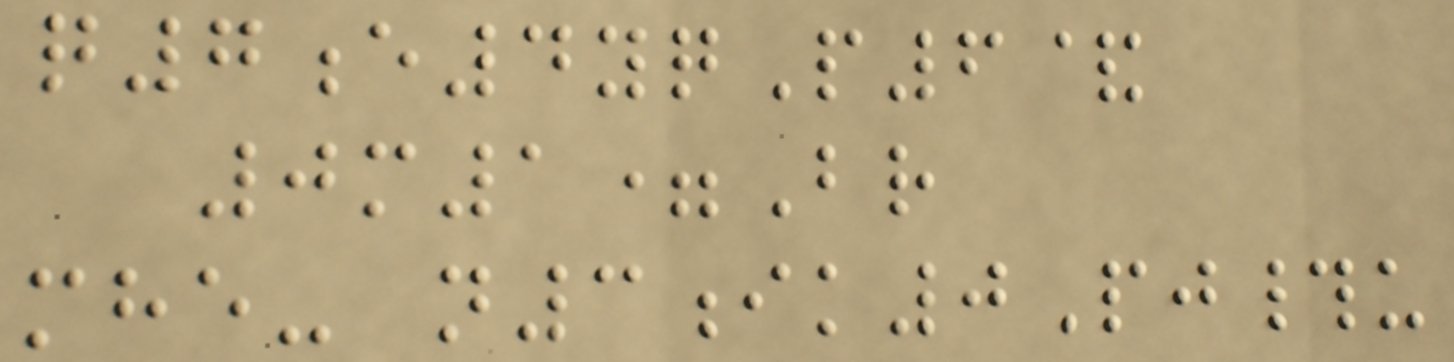q7e4yqP6&
0m1=Br
mhe- n3ik0Pj#u
